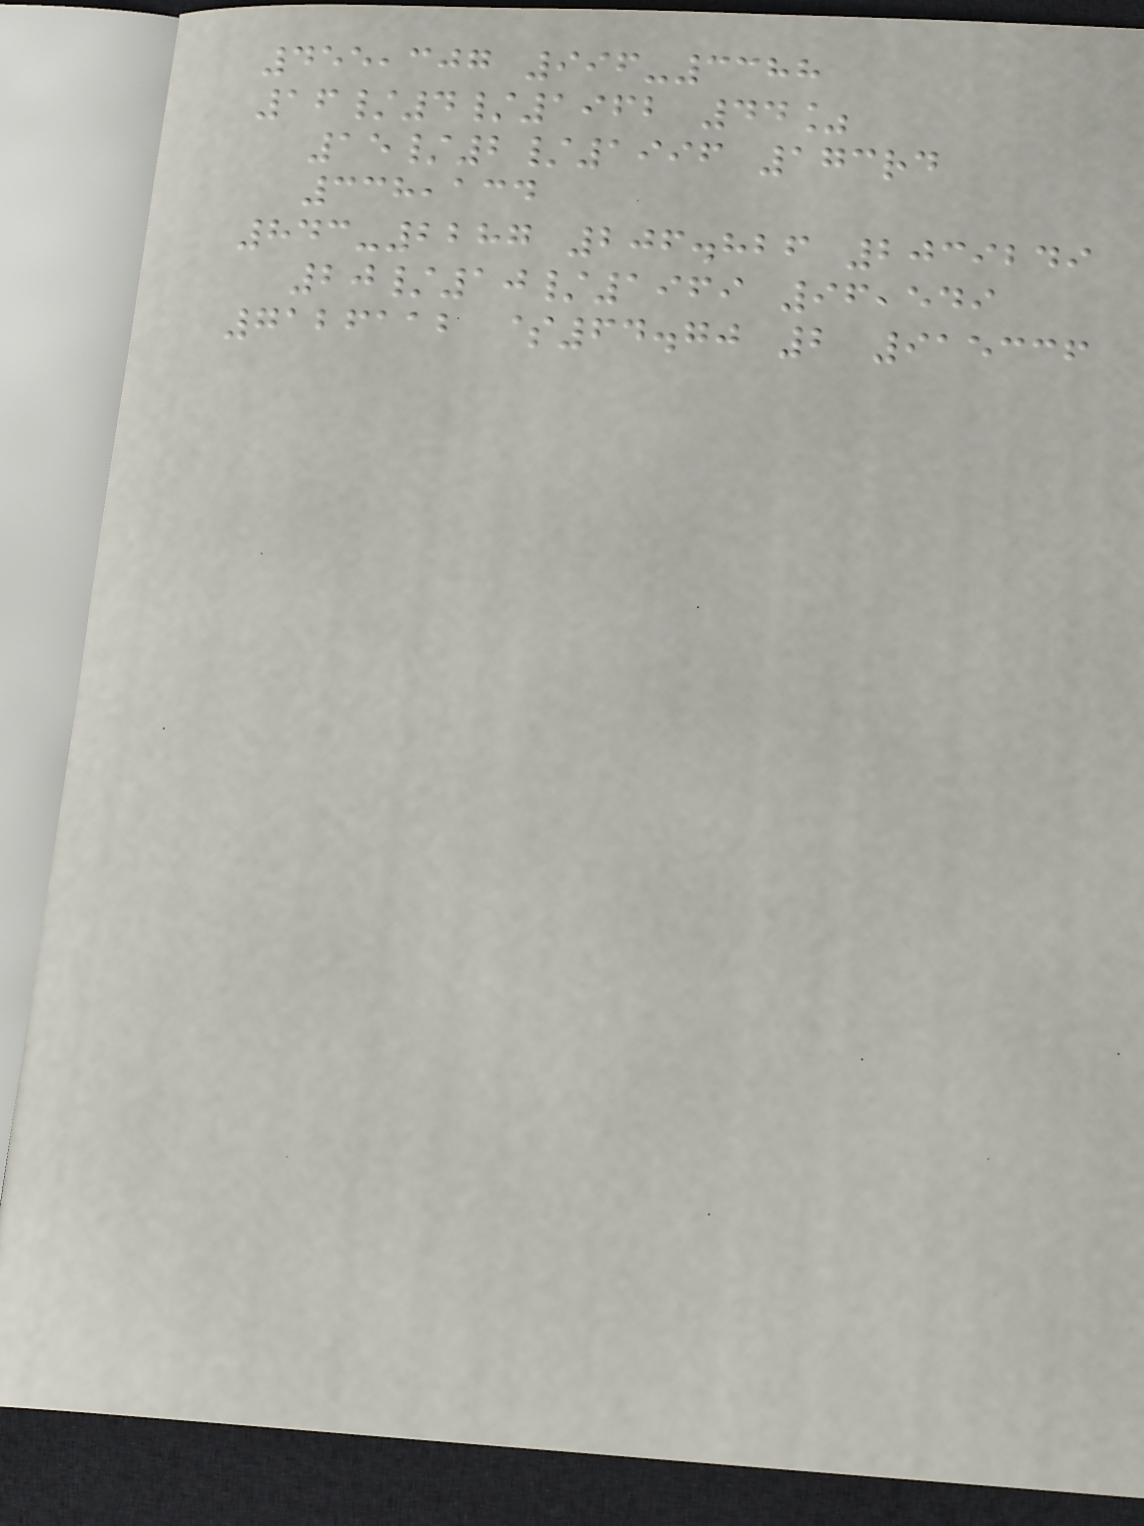455,307 996-3388
16/4/1962 44%
15/2/1996 173rd
338,134
843-2287 206.826 2039249
20/10/1969 96,549
7126112 $64.70 2 915336
